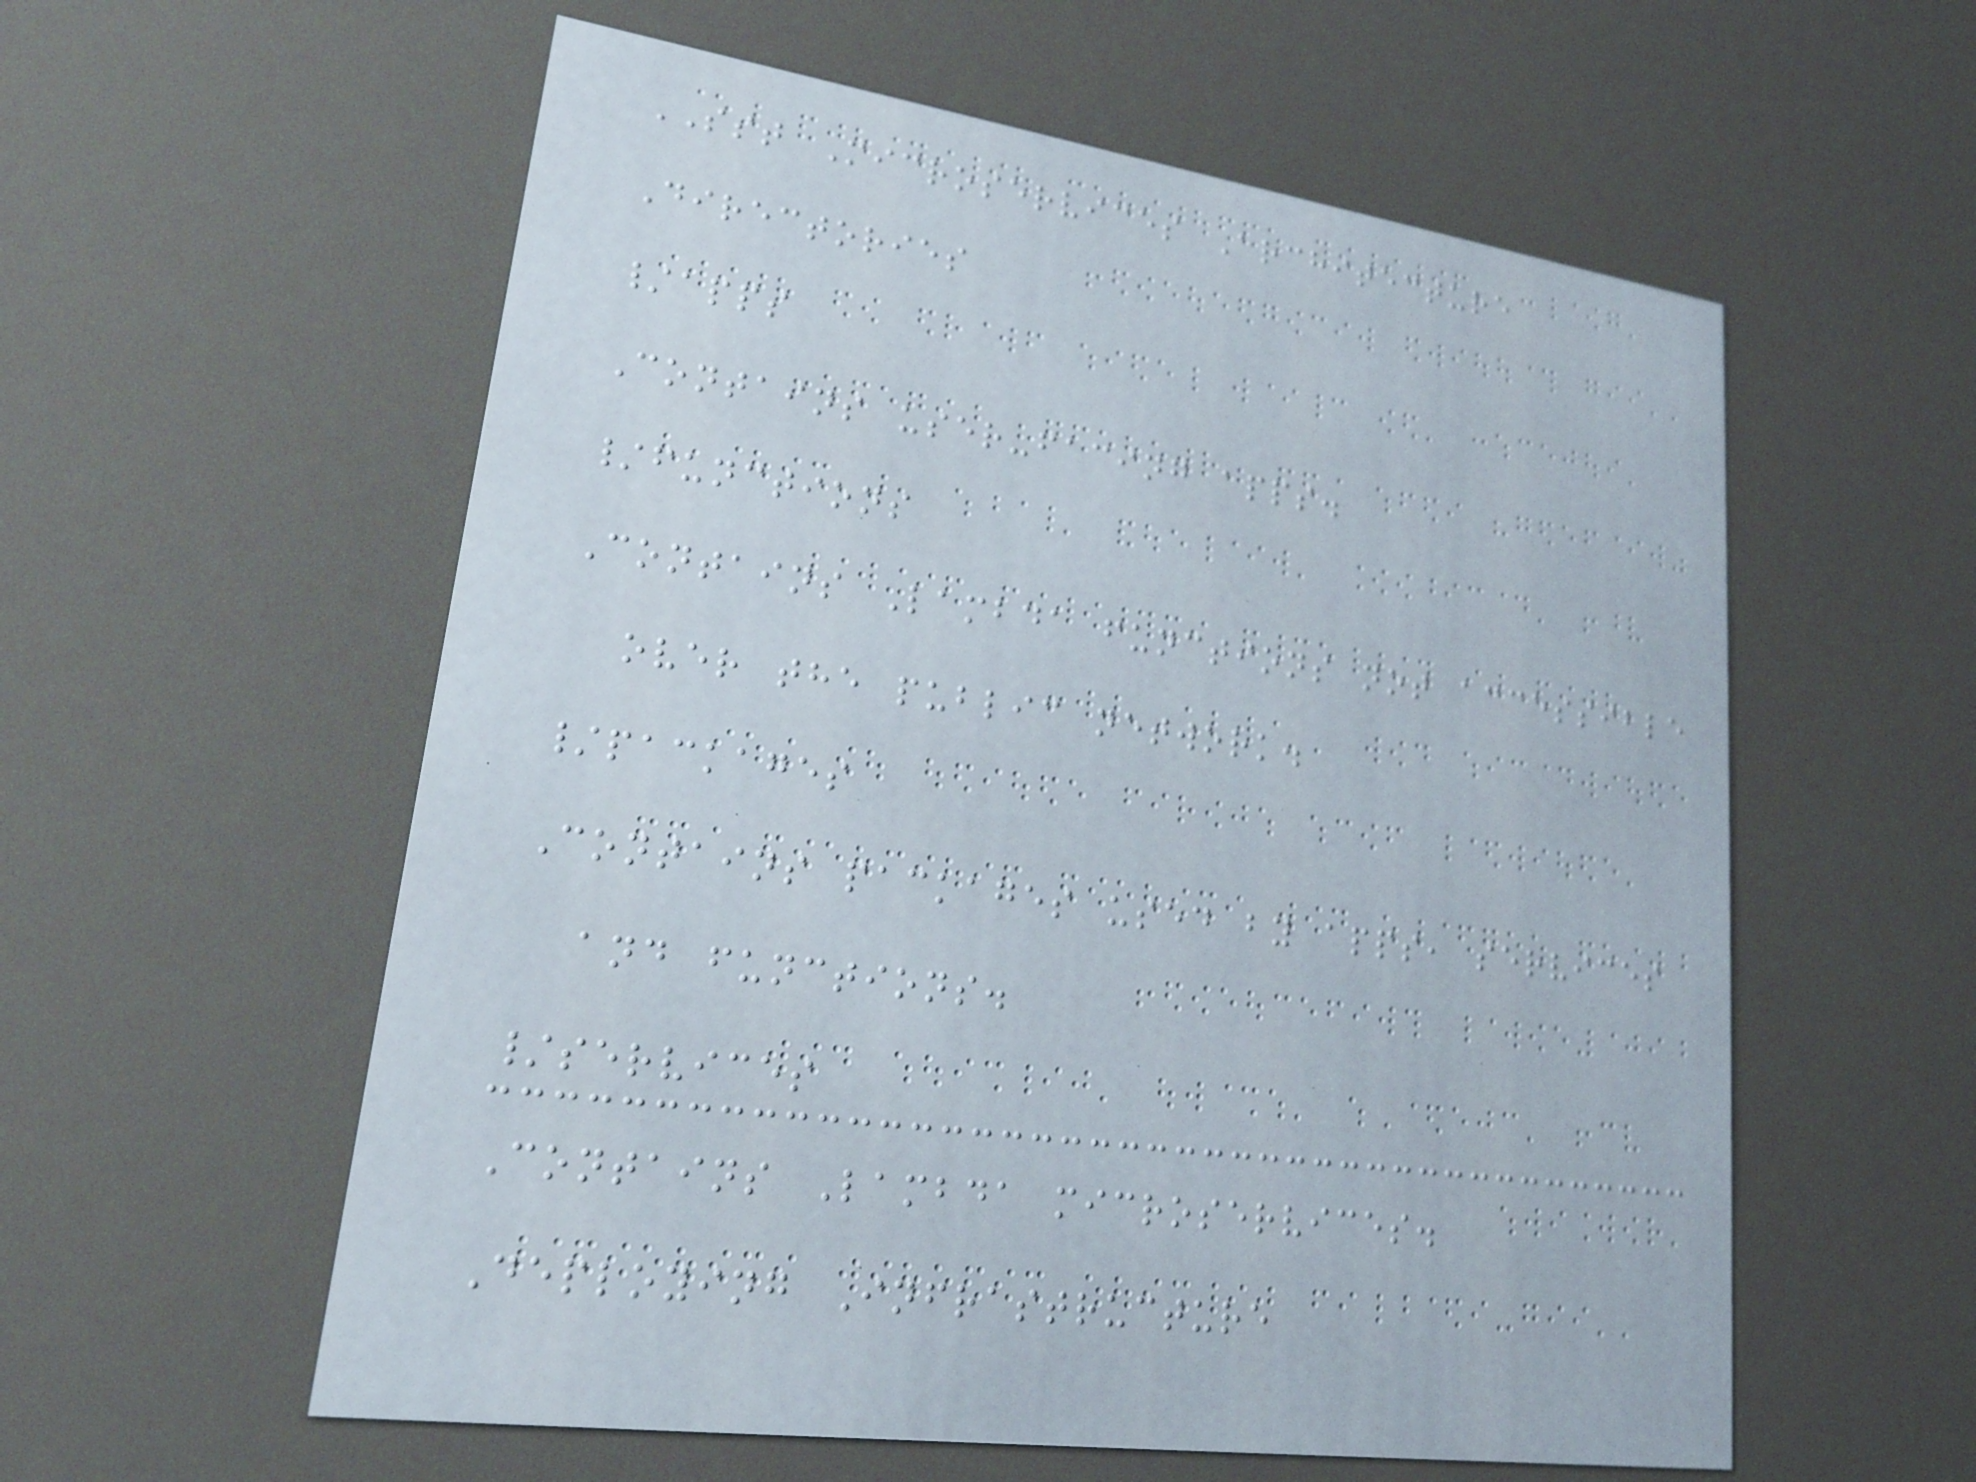SST Microservices Architecture
Directories
/apps
Contains user-facing apps.
/functions
Contains Lambda functions not accessible
over the public network.
/packages
Contains packages used by apps, services
and functions.
/services
Contains Lambda microservices.
Deploying Infrastructure
